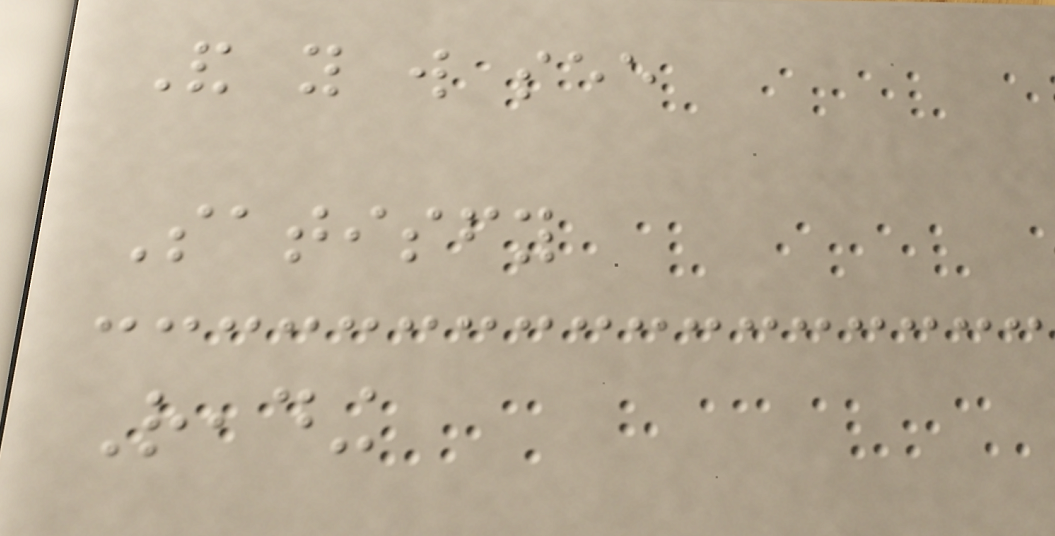And you will see
Satisfy
Reading
